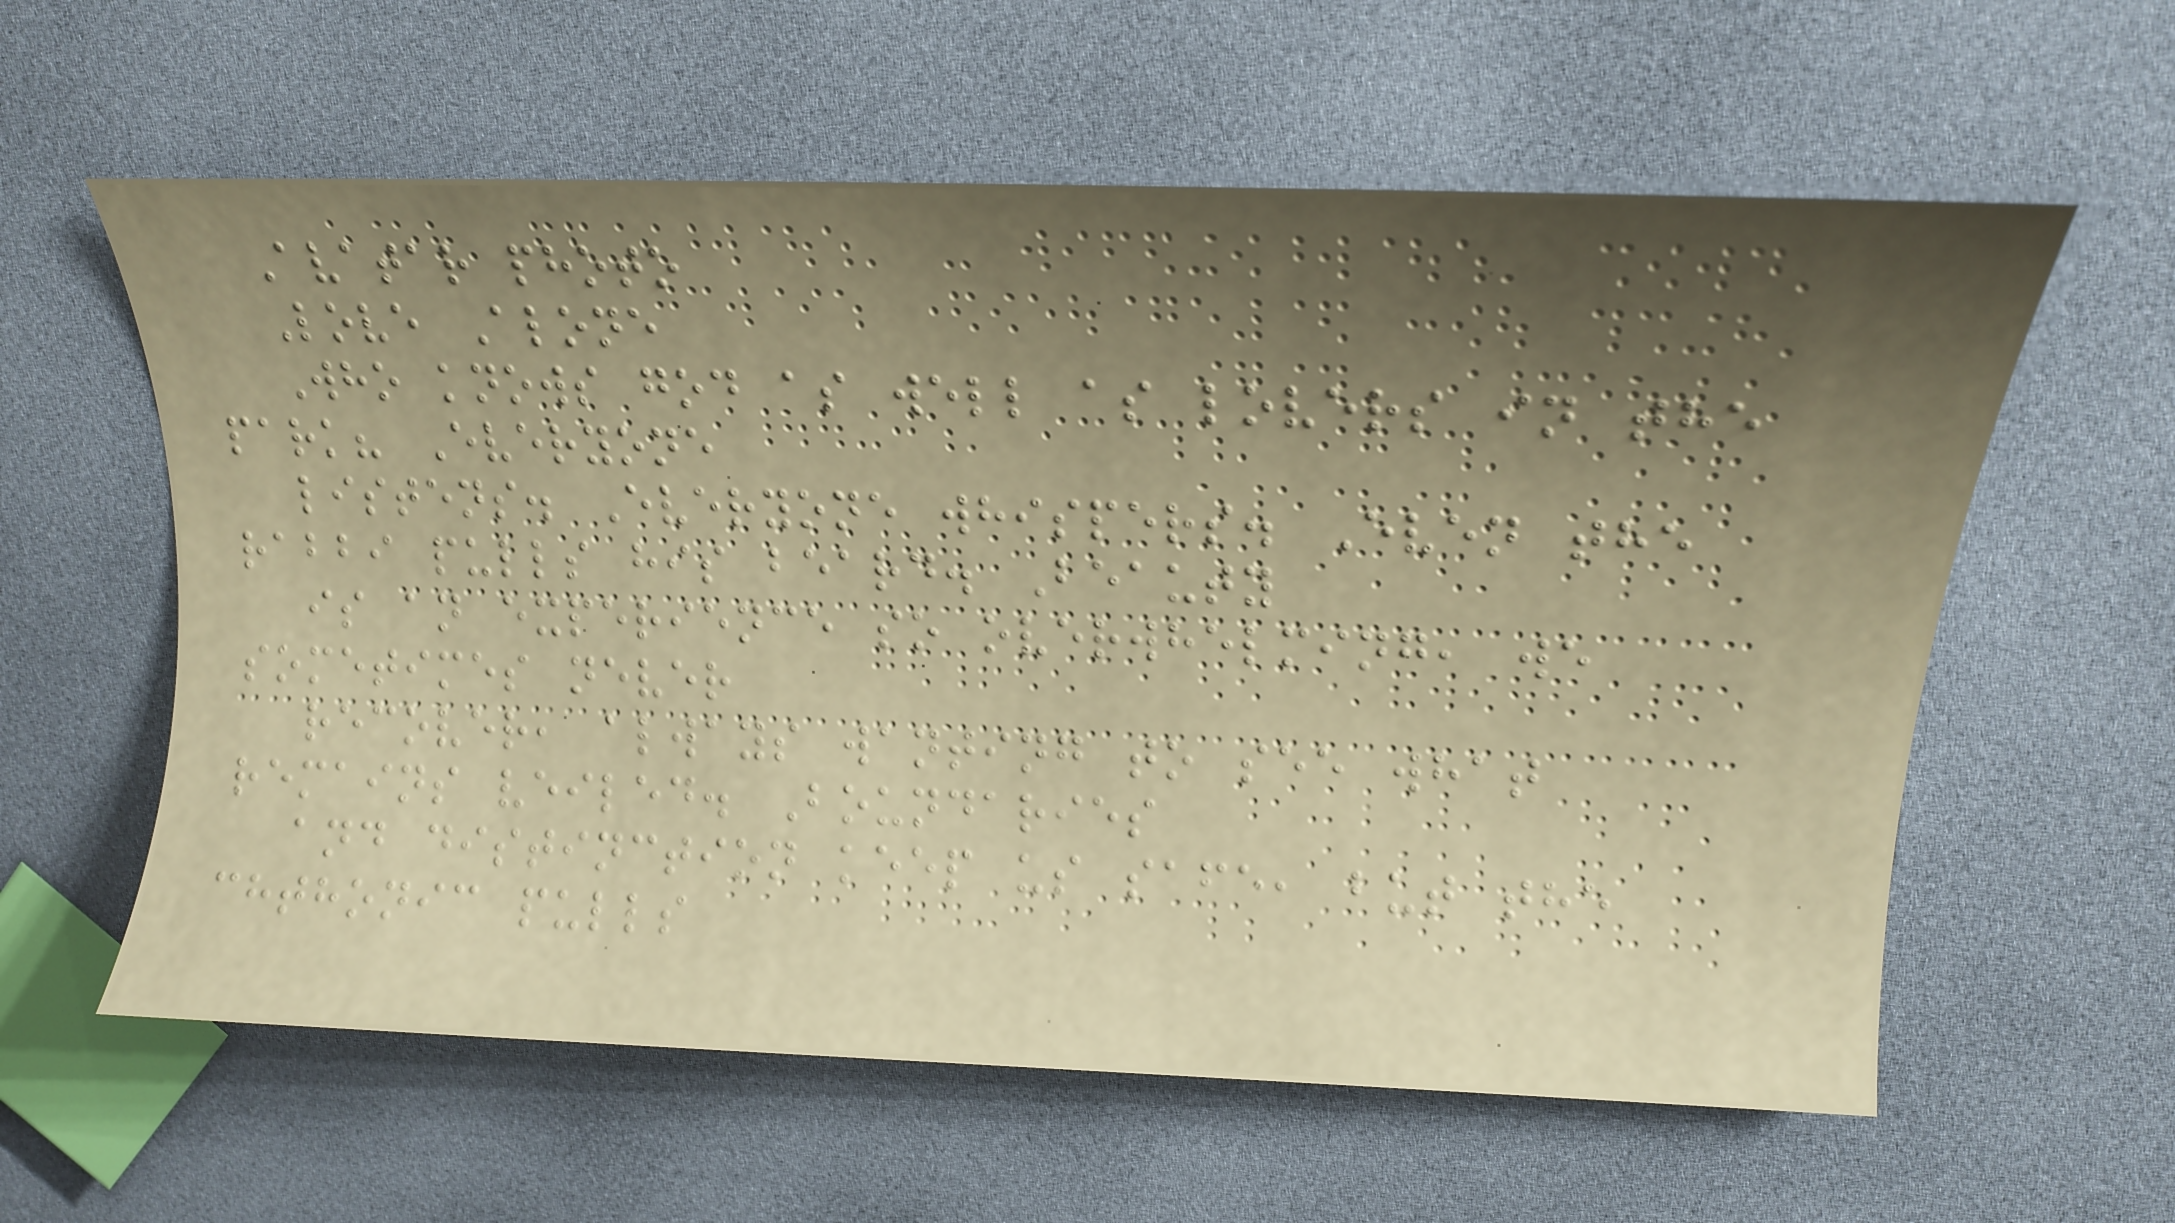Avatar photo
Love Alone
Who knows god as well as lovers in the
park? Everyone
listens. Everyone whispers. Even the
rabbi pulls his beard. Beauty
is an experience so overwhelming, we
sometimes never
recover, always wanting to see what
remains veiled. Boundaries
and distinction keep us safe, but the
chthonic pulls
